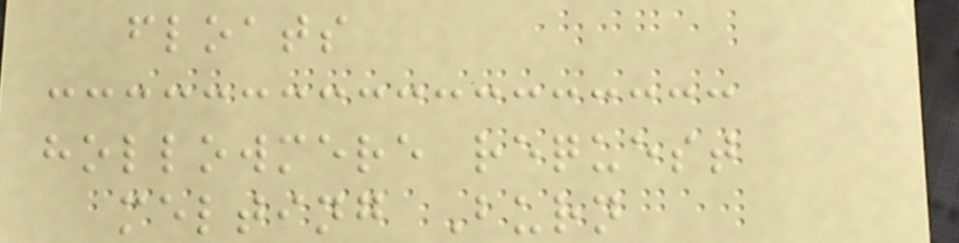floats
hollowmere request
melting Burn
